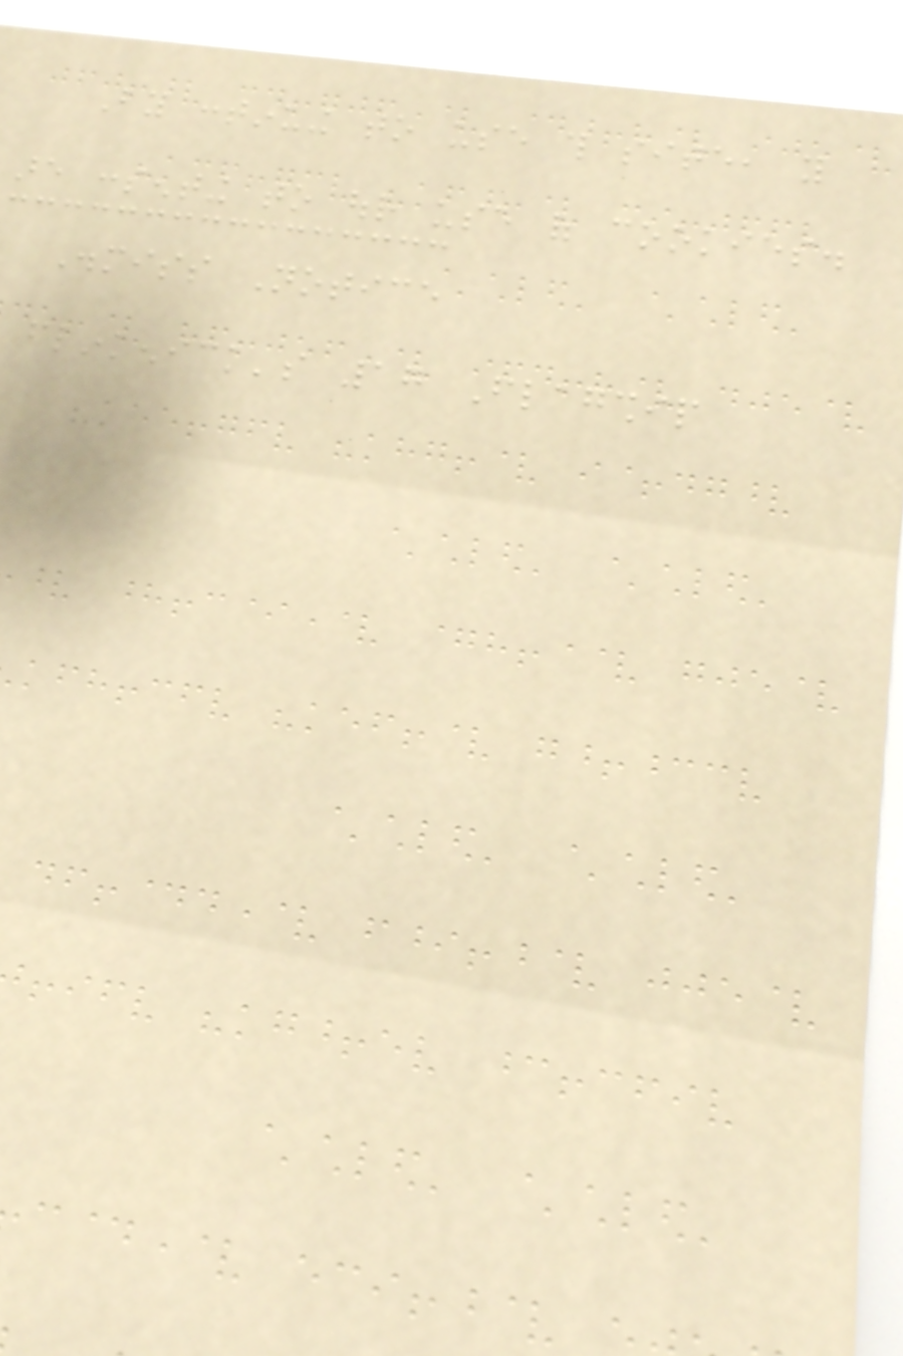By continuing to use this site, you
are consenting to our use of cookies.
Dismiss Notice
flinkenick's 17 Flagship
